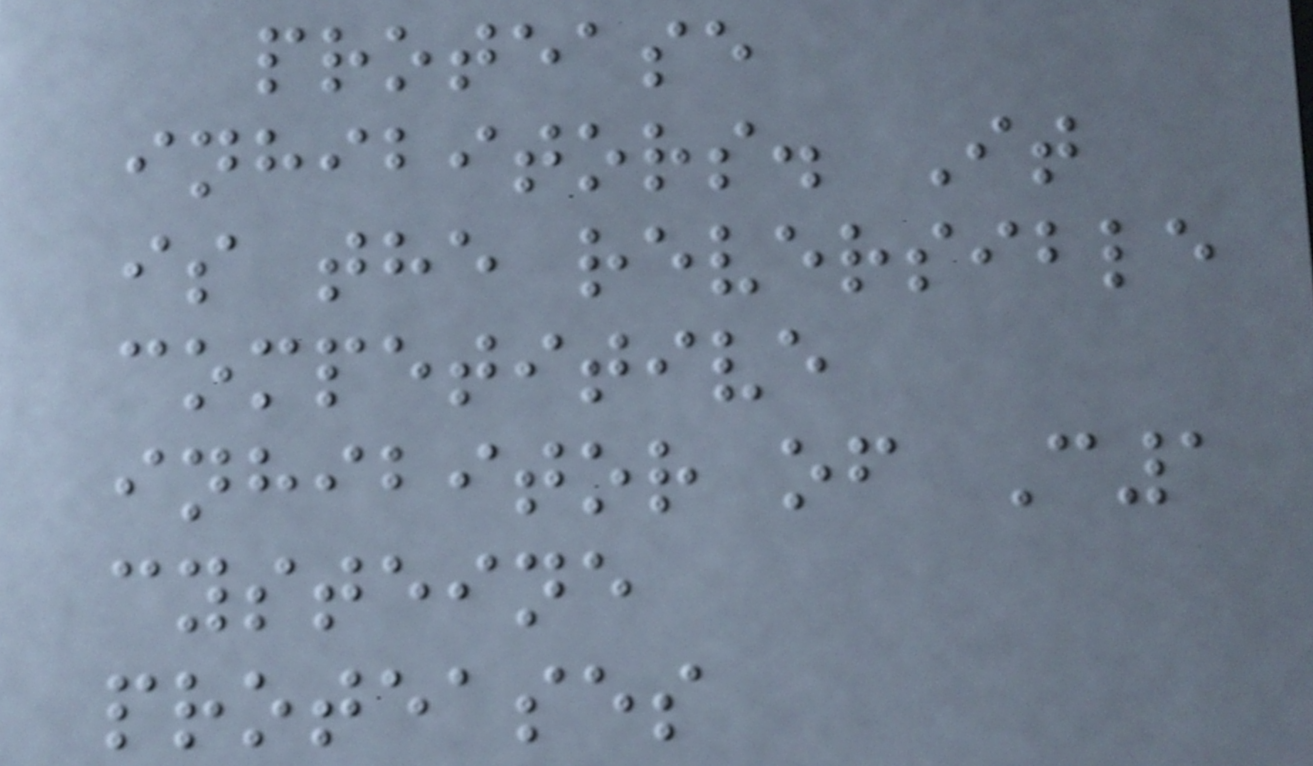protease
inhibitors. It
is the reversible
competitive
inhibitor of C1
cysteine
proteases
